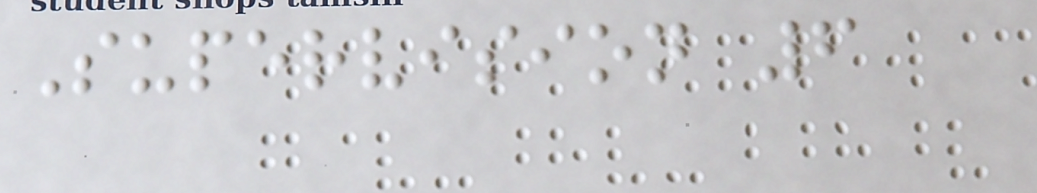Supervision 6
